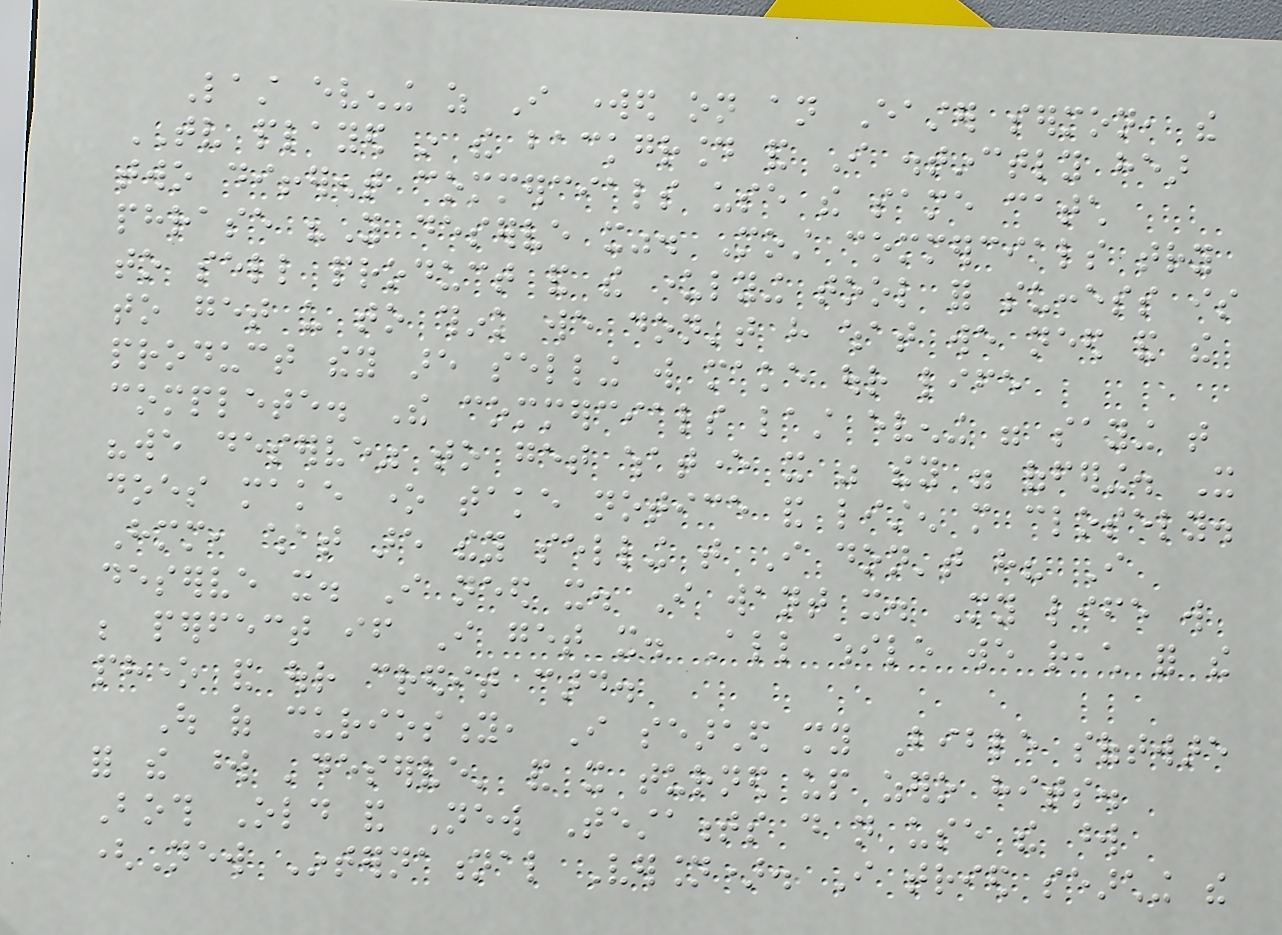Last evening as I worked on an Easter sermon, the
TV played in the background and I distinctly hear
two different commercials use the same catch
phrase "You deserve it". Most commercials try
to sell product and the underlying tool for success is
to get us to think we don't have what we need and the
product they are selling will make our life
complete. The commercials last evening were saying that
"we deserve" to get whatever it was they were offering. It
does make one take notice and listen more closely.
Hmm, what are they selling that I don't have? I
deserve it. I need it. I want it. My life will
be perfect if I get it. All while we reach for the
phone and our credit card.
Out of curiosity, I searched my Bible software
for the word 'deserve' and it turned up zero hits.
Both Old and New Testaments do not use the word
(New International Version). I tried searching the
